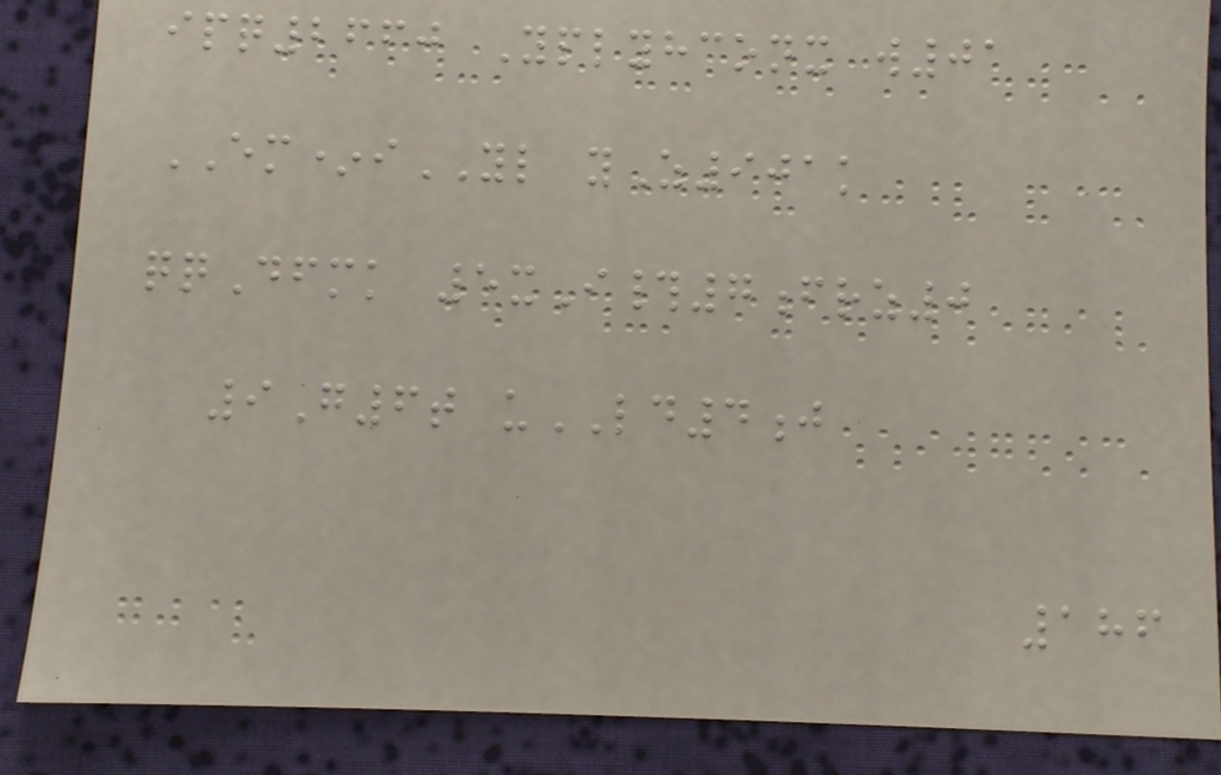ipq2660 Yplyhconx w01
EM*iYL yZ901k
qqDfmk 5xI#7frz0
9G6t uLD4j
186
